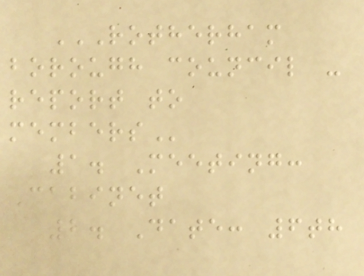ROTHERHAM
BOROUGH COUNCIL -
REPORT TO
MEMBERS
1. Meeting:
Cabinet
2. Date: 6th
